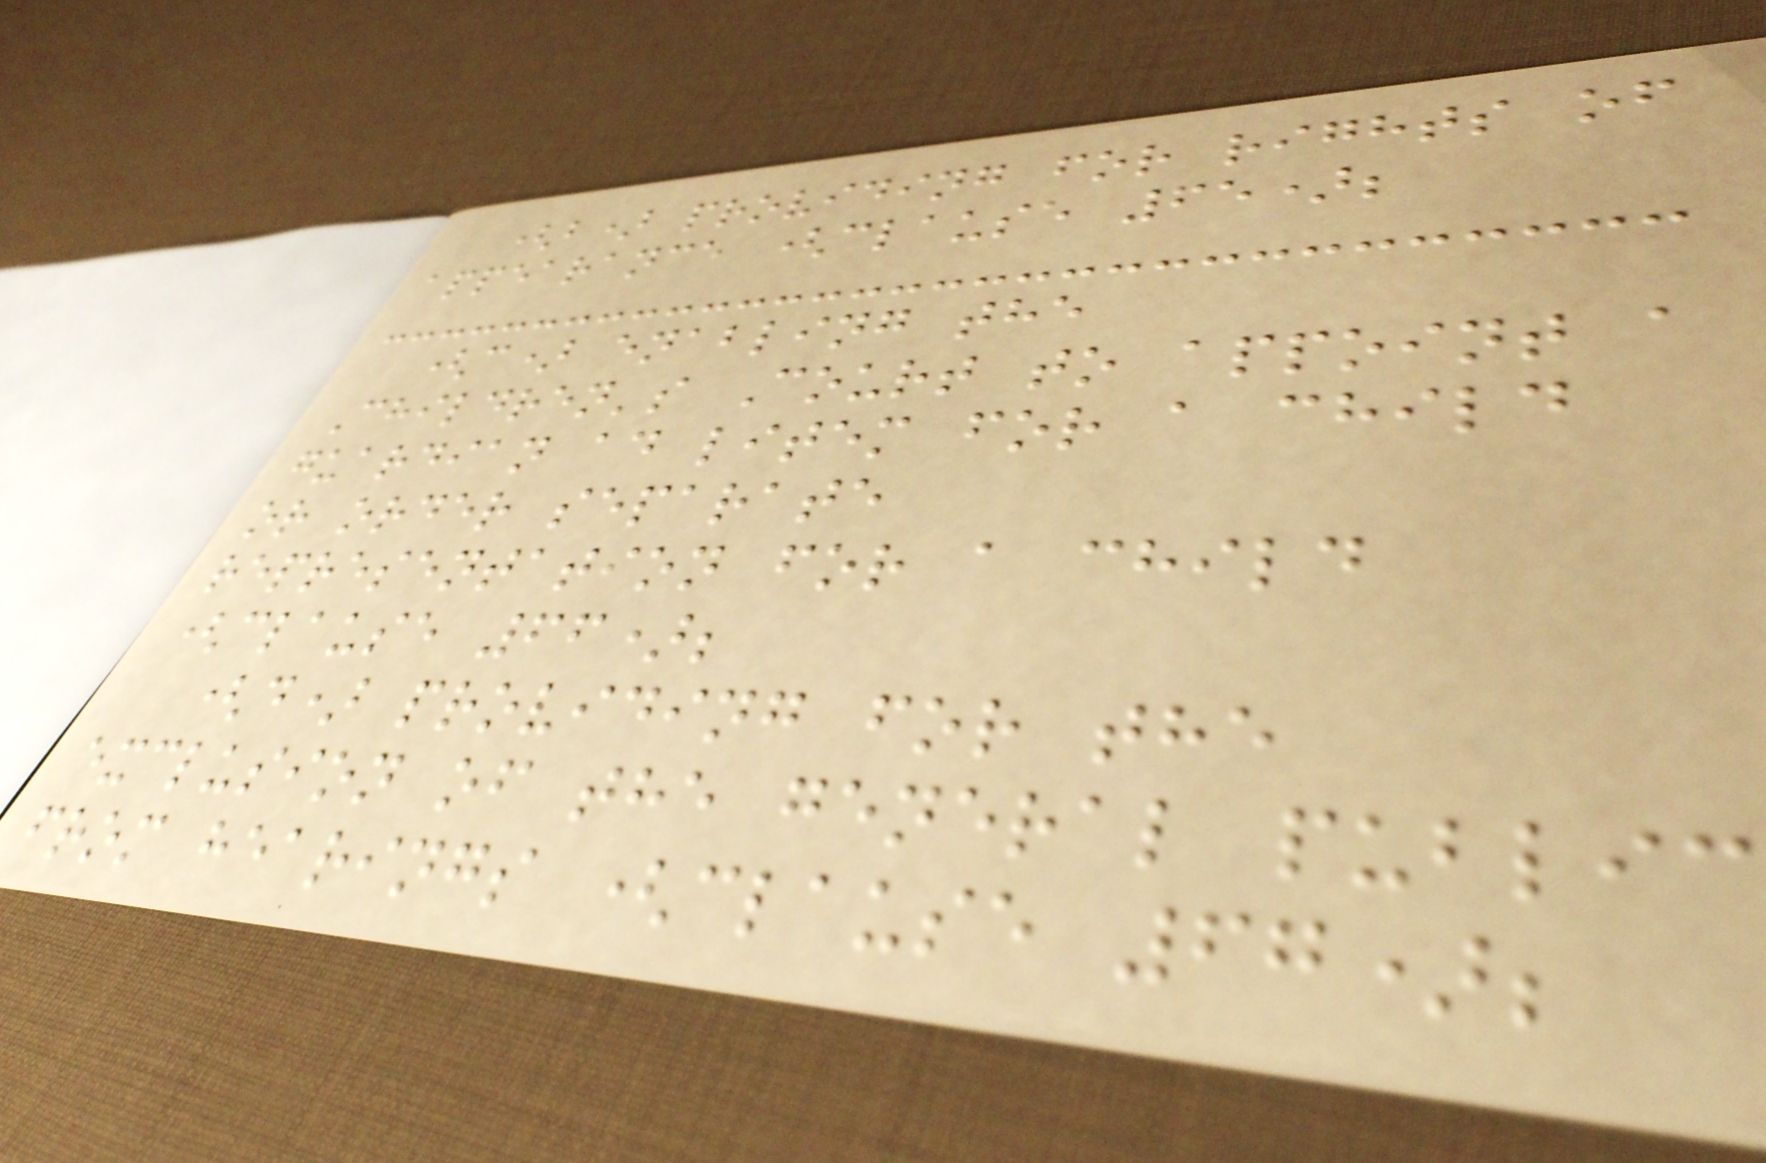(b) providing for rights of
appearance (clause 65);
(c) enabling the
Children's Court to appoint a
guardian ad litem for a child
or order separate
representation for a child
(clause 66);
(d) providing for the
exclusion of the general public
from hearings (clause 67);
